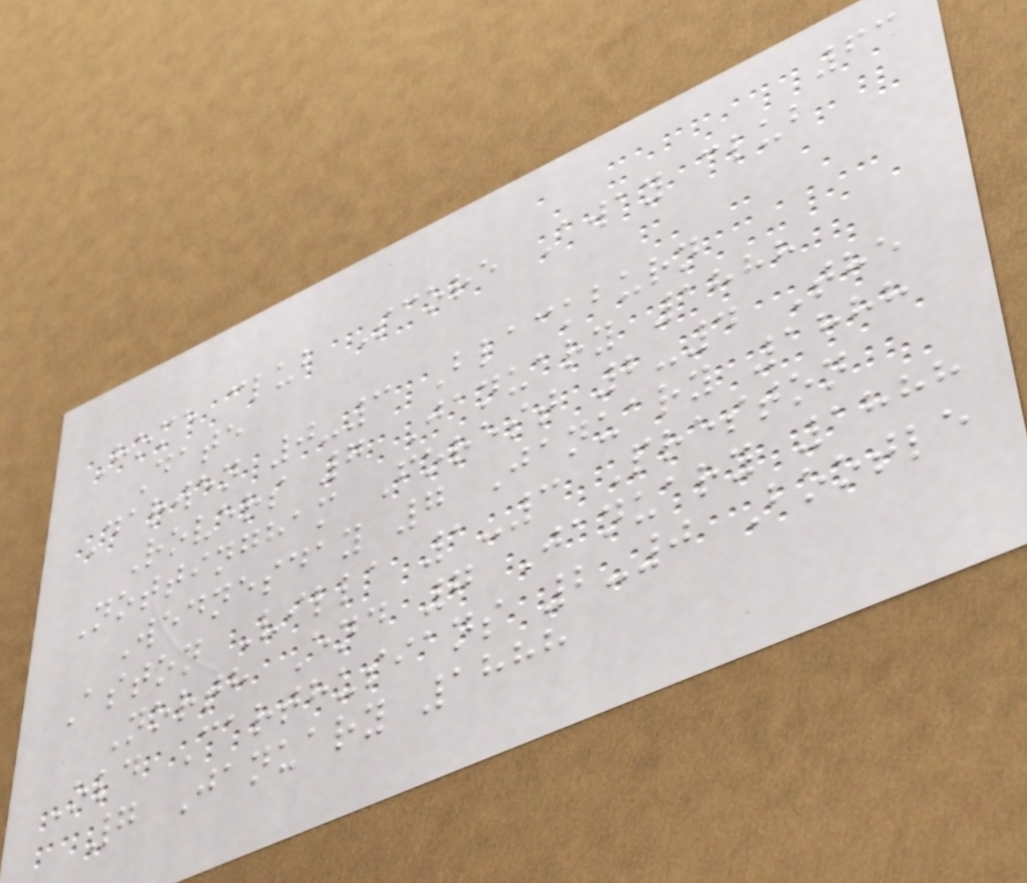63
Home club Score Away club
Date
Darwen 0-3 Blackburn
Rovers 7 January 1888
Nottingham Forest 2-4 The
Wednesday 7 January 1888
Aston Villa 1-3 Preston
North End 7 January 1888
Old Carthusians 2-0 Bootle
7 January 1888
